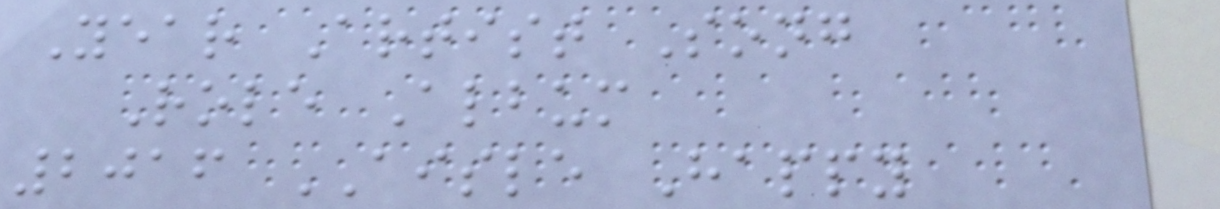Year Artist Song
Role Album
2016 AISLE Happy
